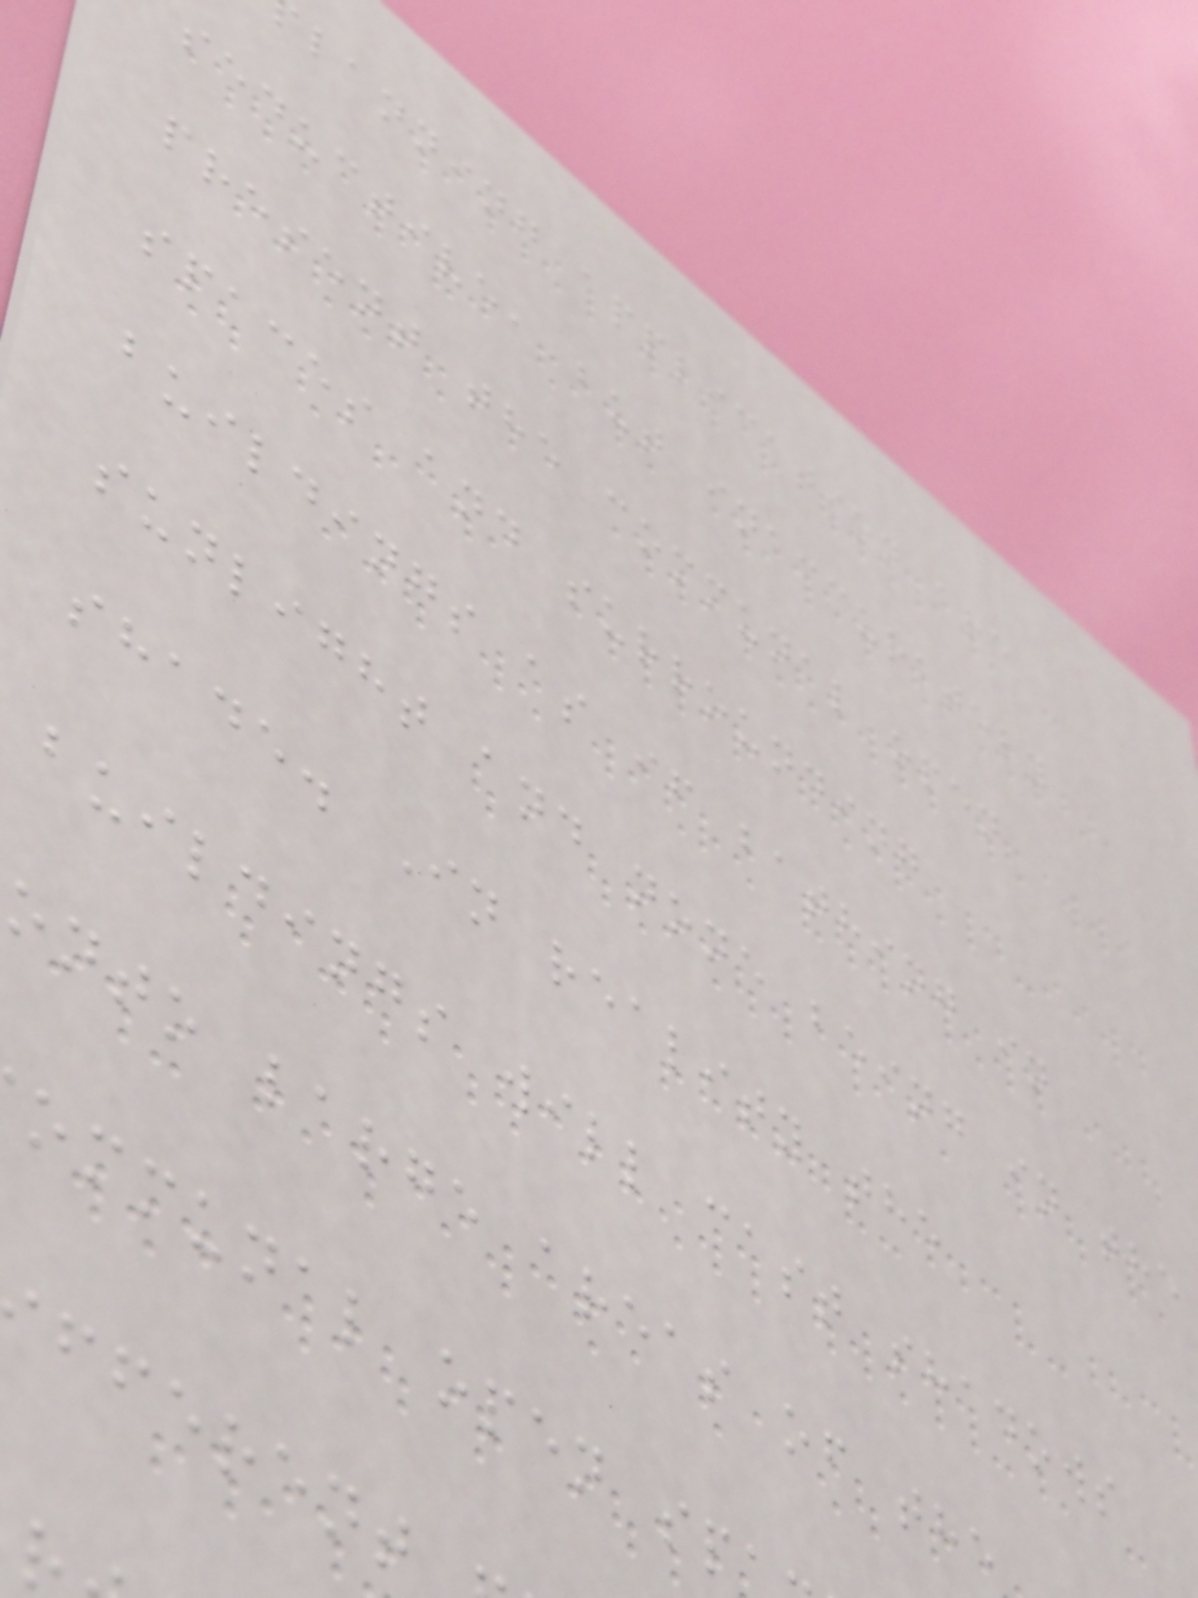lanning application are
seductive, but inaccurately
present the communal open
spaces and surrounding
buildings as if bathing in
sunlight and none being in the
shade. In reality the
buildings will cast shadows
onto large areas of the
ommunal open sp
fferent
